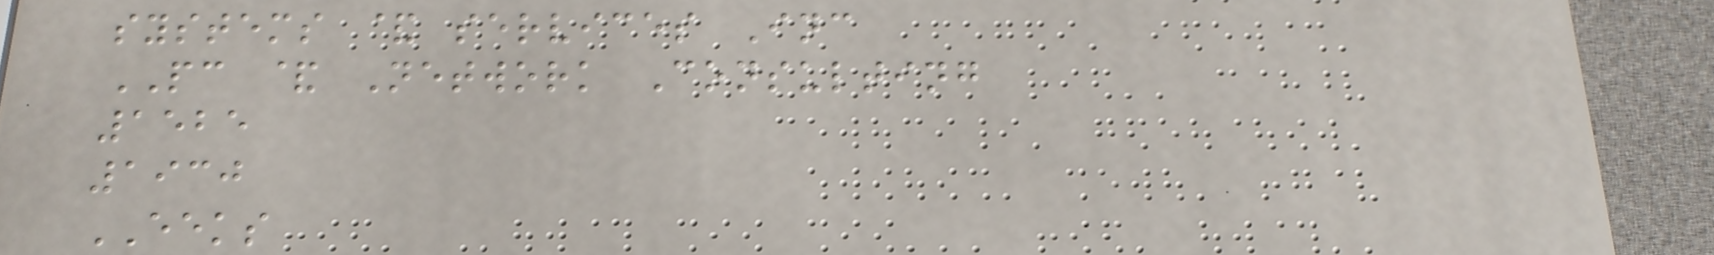systems & services Inc
PC & Network Consulting
1525
1930
EEKS
